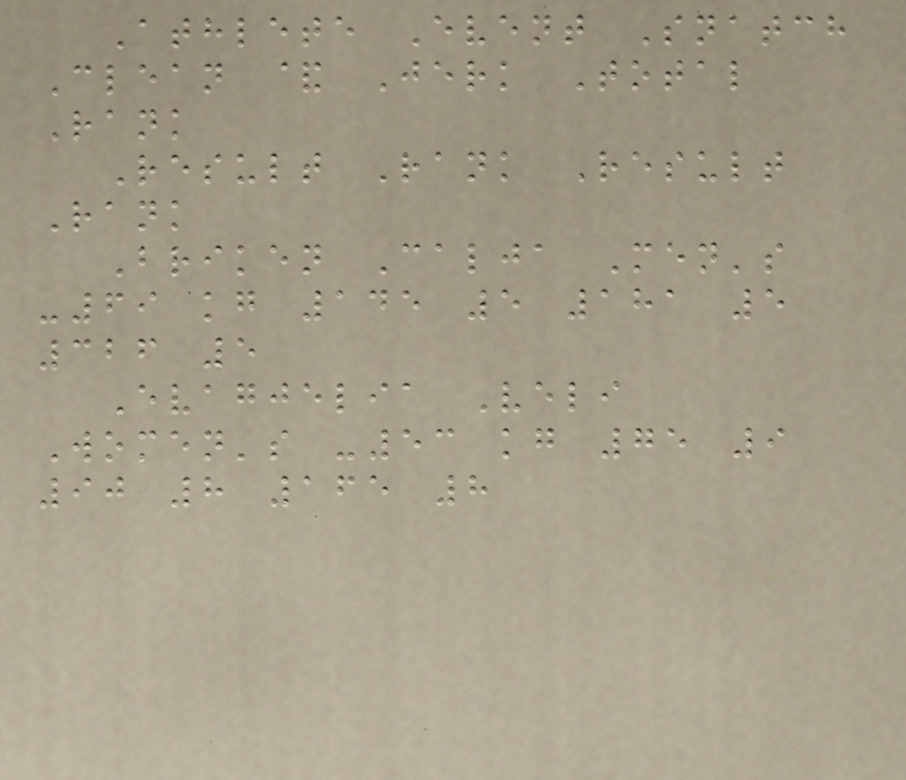Athlete Event Snatch
Clean & Jerk Total
Rank
Result Rank Result
Rank
Briken Calja Men's
-69 kg 145 5 181 5
326 5
Evagjelia Veli
Women's -53 kg 75 9
90 8 165 8
